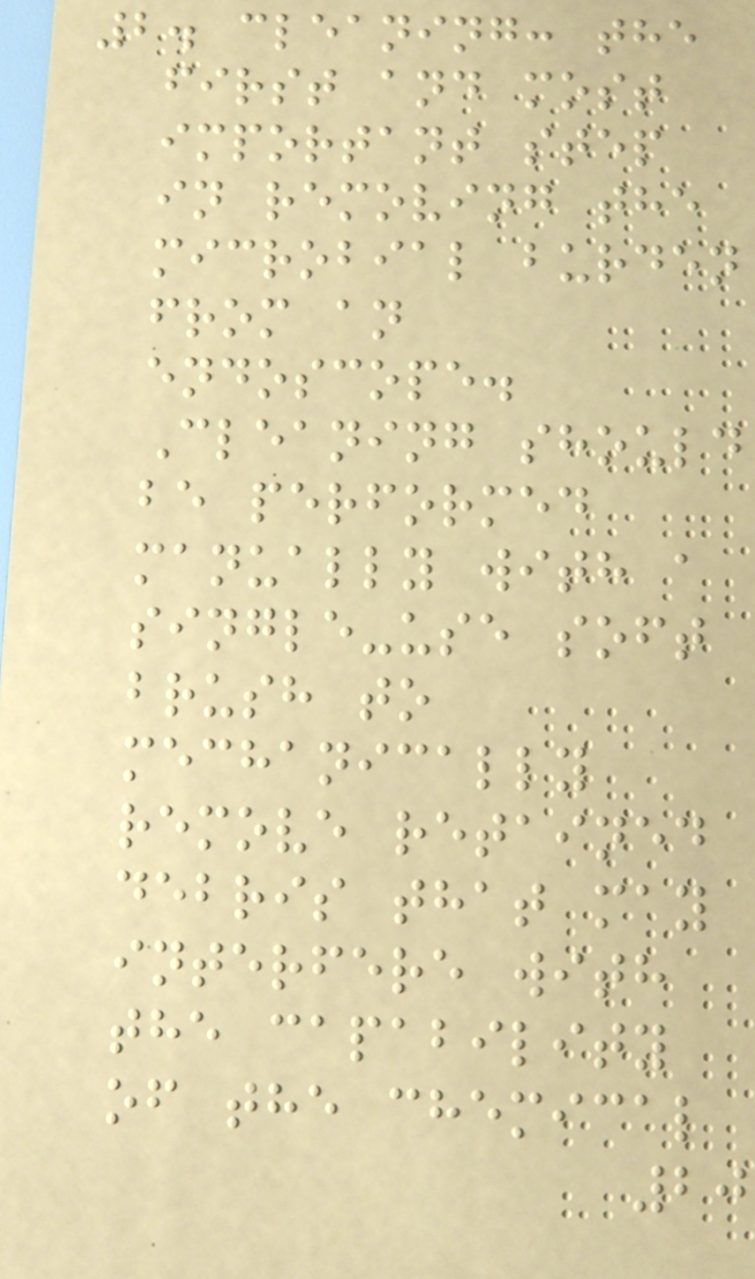2. cleaning: the
first and most
important step
in removing the
microbial burden
from an
endoscope.
Cleaning should
be performed
manually with a
single-use soft
brush to
mechanically
remove retained
debris that may
interfere with
the capability
of the chemical
20
